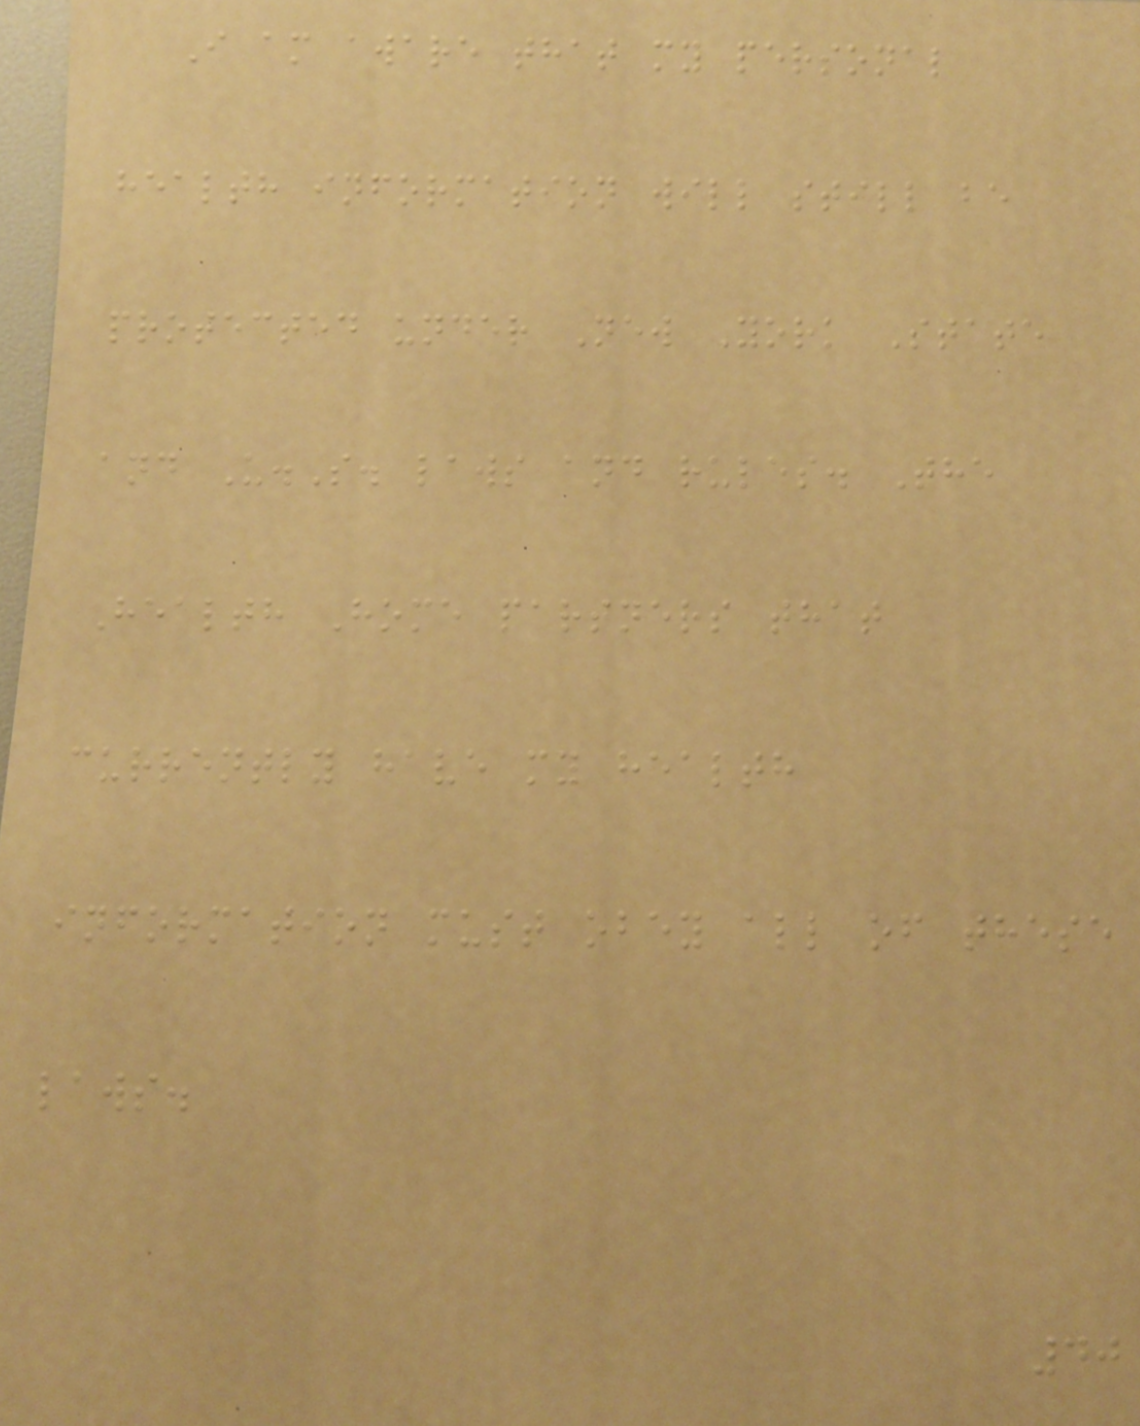I am aware that my personal
health information will still be
protected under New York State
and U.S. laws and rules. The
Health Home partners that
currently have my health
information must obey all of these
laws.
40
